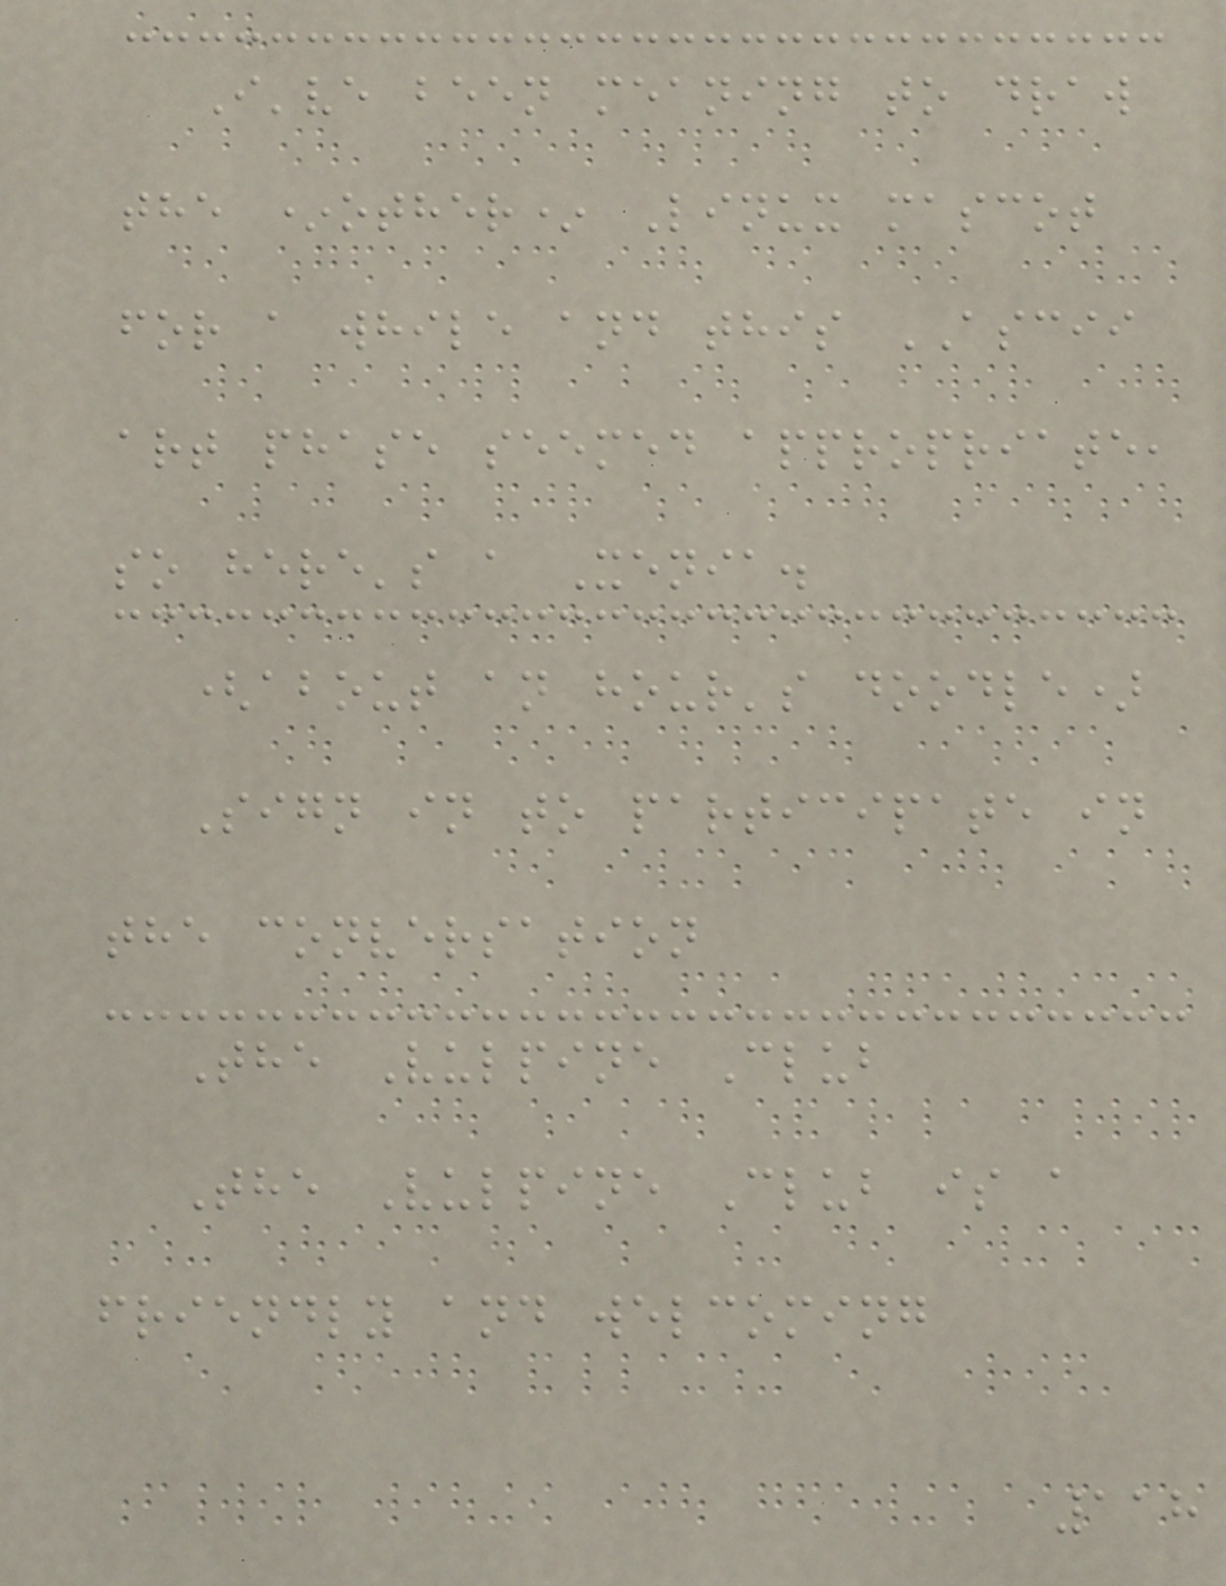I've been meaning to draw
the *other* Linux mascot
for a while and this ASCII
art phase seemed appropriate,
so here's a Xenia.
(about an hour's doodle)
Sign in to participate in
the conversation
The Vulpine Club
The Vulpine Club is a
friendly and welcoming
118
